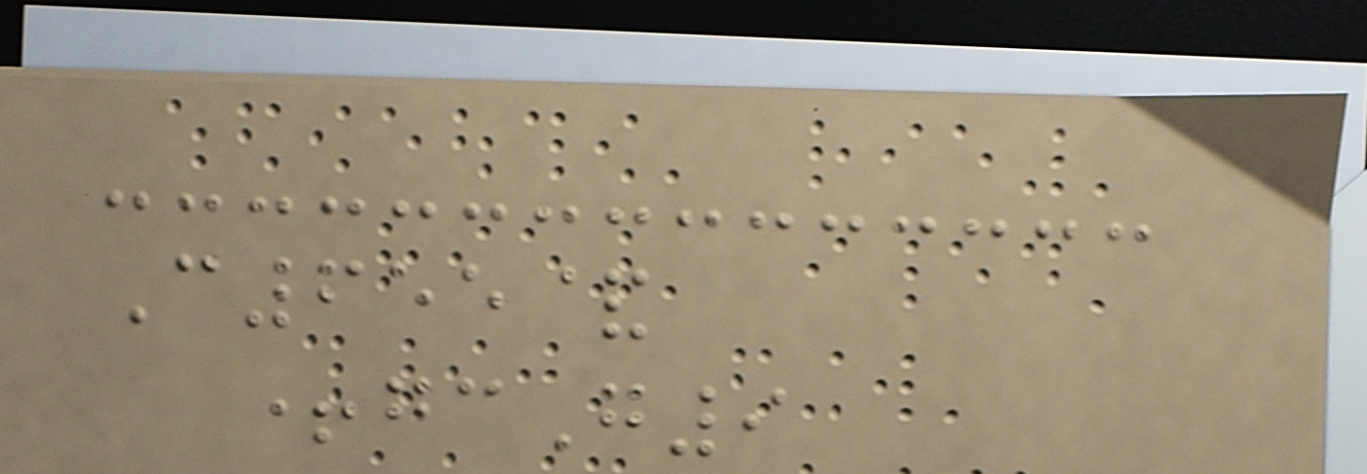C655&
+gcG9
